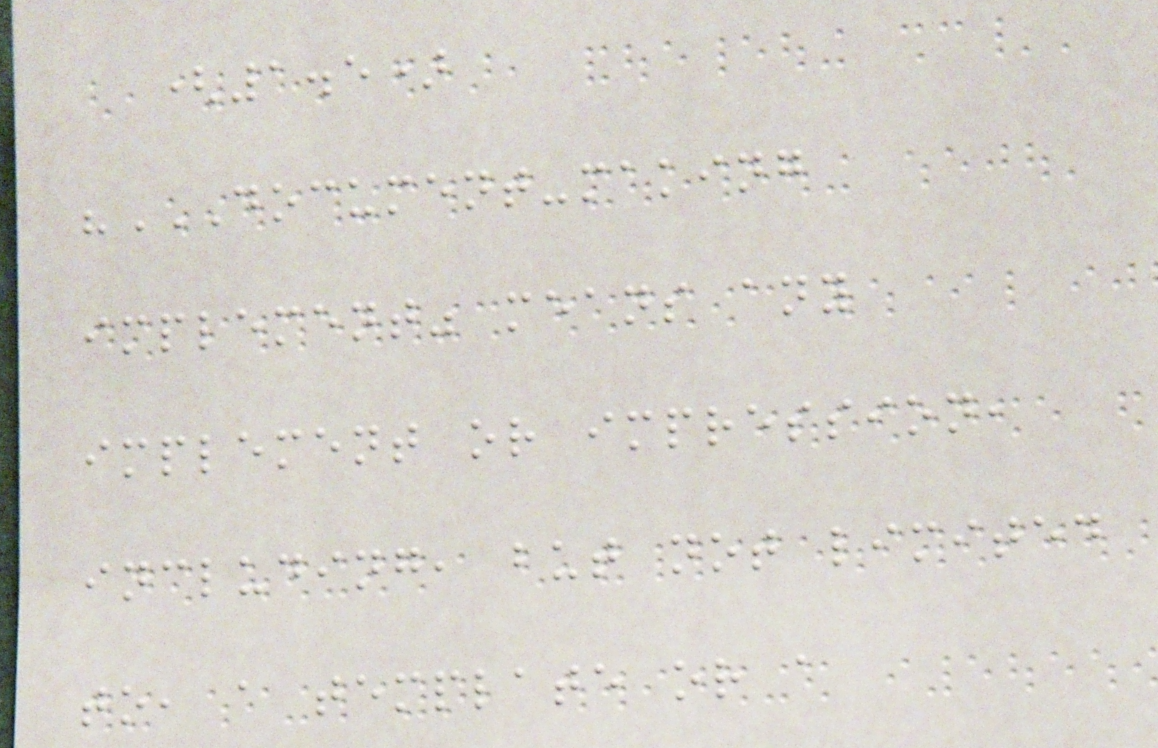(1.5)
"DOCUMENT-MAKING
IMPLEMENT" MEANS ANY
IMPLEMENT OR IMPRESSION,
INCLUDING, BUT NOT LIMITED
TO, A TEMPLATE OR A
